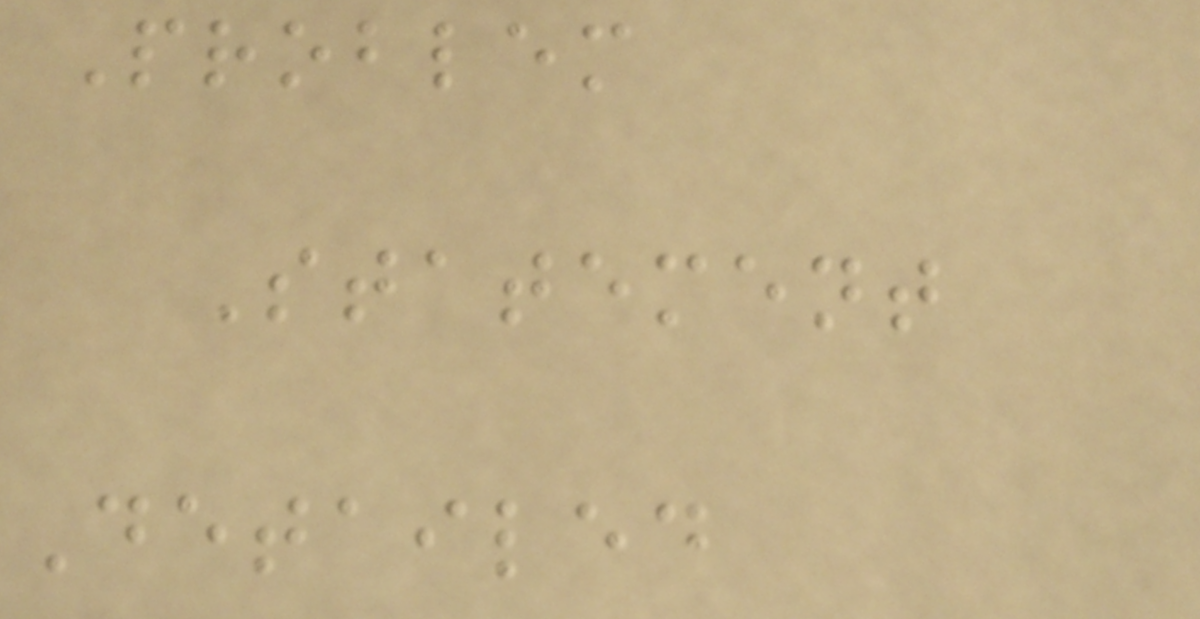Problem
Statement
Detailed
